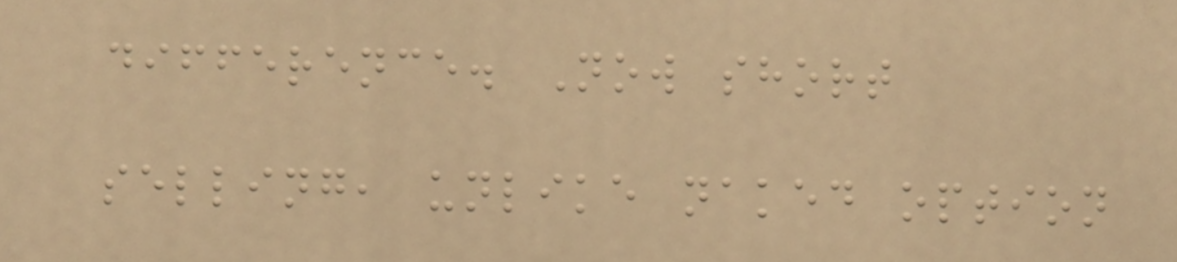difference. Now short
selling, unlike naked option
